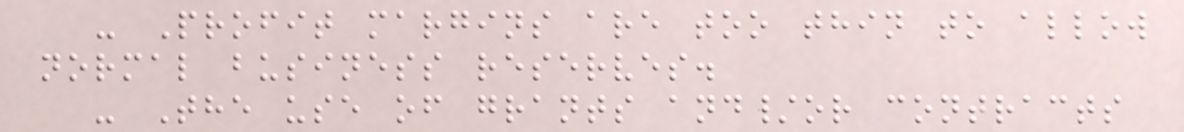- Profit margins are too thin to allow
normal business reserves.
- The use of grants and/or contracts
